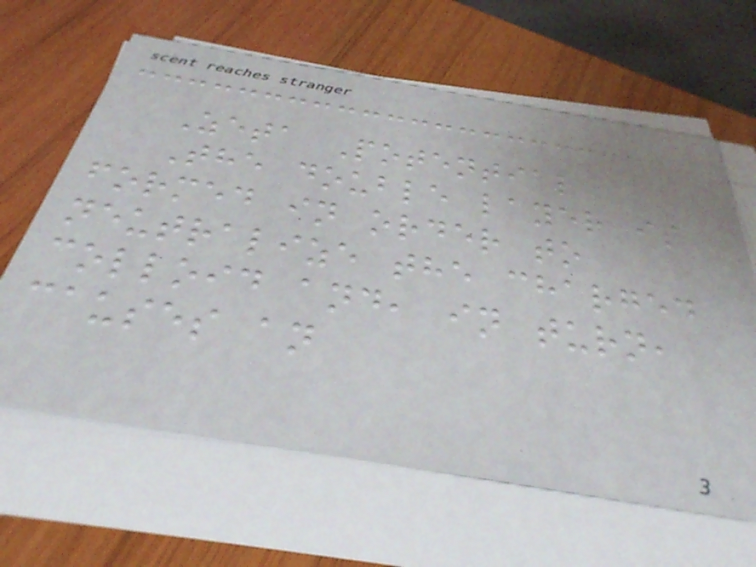Zeta Potential
The double layer is
formed in order to
neutralize the charged
colloid and, in turn,
causes an
